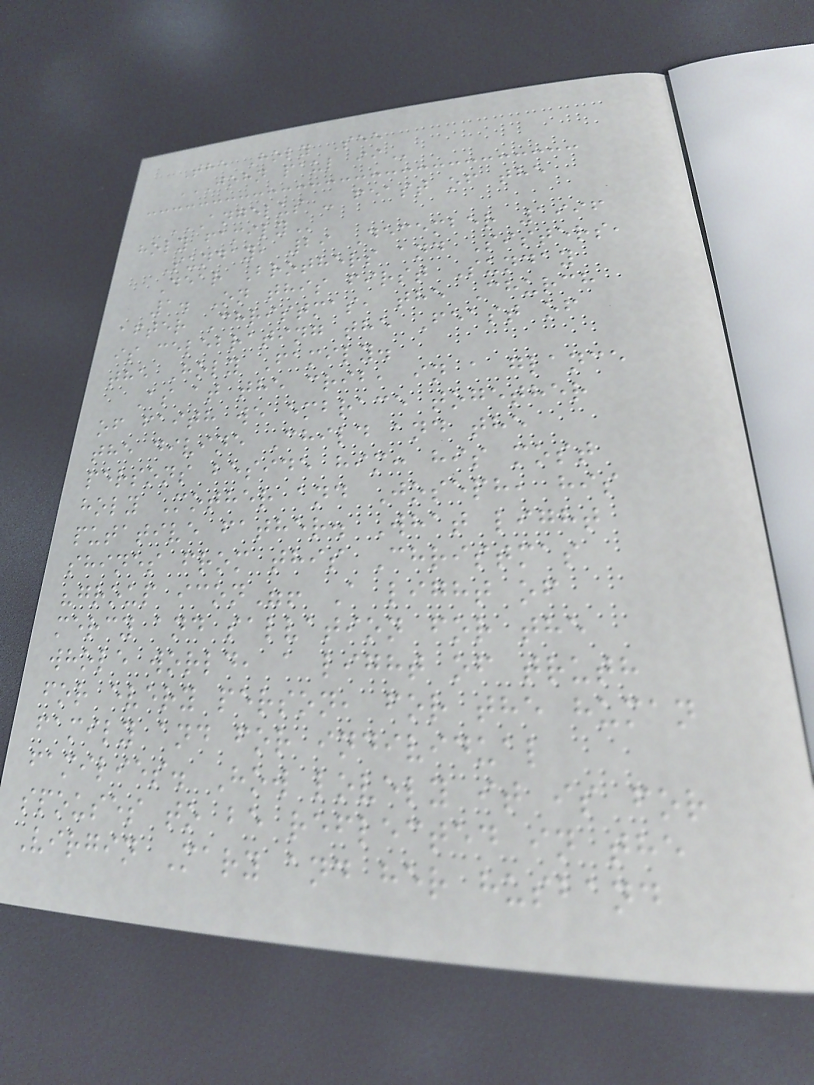The Holy See
JOHN PAUL II
ANGELUS - FEAST OF THE
HOLY FAMILY
Sunday, 29 December 1996
Dear Brothers and Sisters,
1. On this first Sunday
after Christmas, the Church
is celebrating the Feast of
the Holy Family.
As at the crib, in a glance
of faith we embrace together
the divine Child and the
persons beside him: his most
holy Mother and Joseph, his
putative father. What light
shines from this Christmas
"group icon"! A light of
mercy and salvation for the
whole world, a light of truth
for every person, for the human
family and for individual
families. How lovely it is for
spouses to be reflected in the
Virgin Mary and her husband
